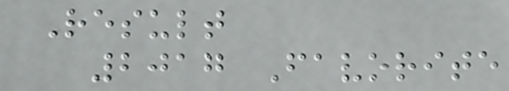Result
2017 Favorite
